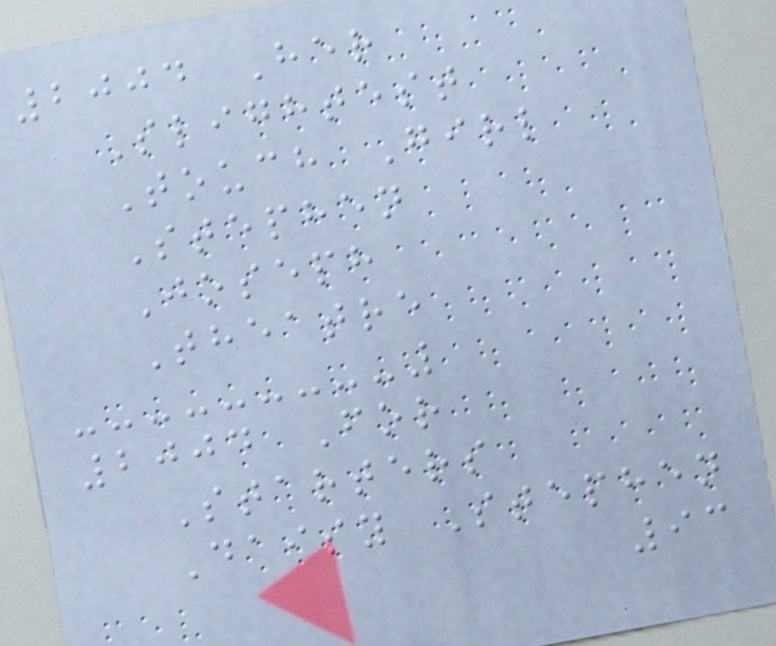2004 Her
Slightest
Touch Girl
Stephen
Joseph
Theatre
2004 For
Starters
Daisy Stephen
93
